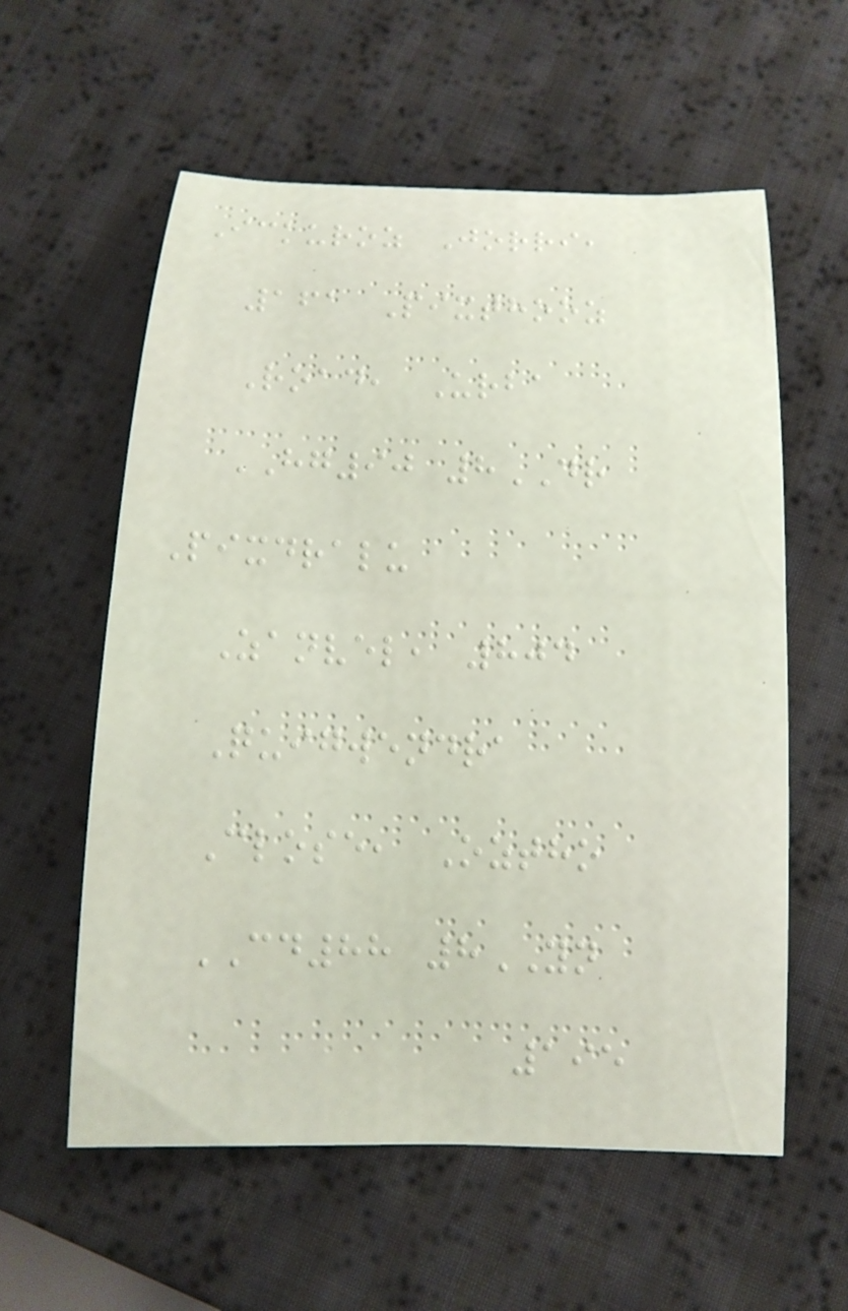Ickuroz Jorri,
161 Pixthooz
Road, Urba
HG90 8DR
Pixdralu
Zanvel, 804
Quigwendra
Close, Oztho
CD88 8YN
195
